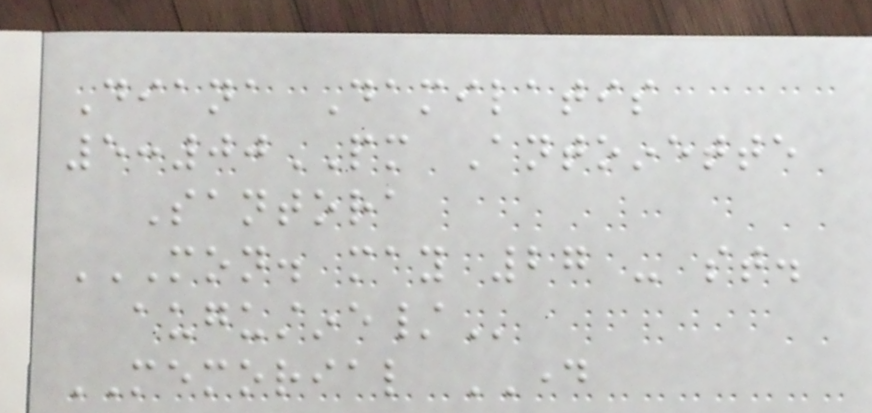Diana Damilatis
5:00PM Antoinette
Santora
MON. MAY 27 - ST.
AUGUSTINE/
MEMORIAL DAY
